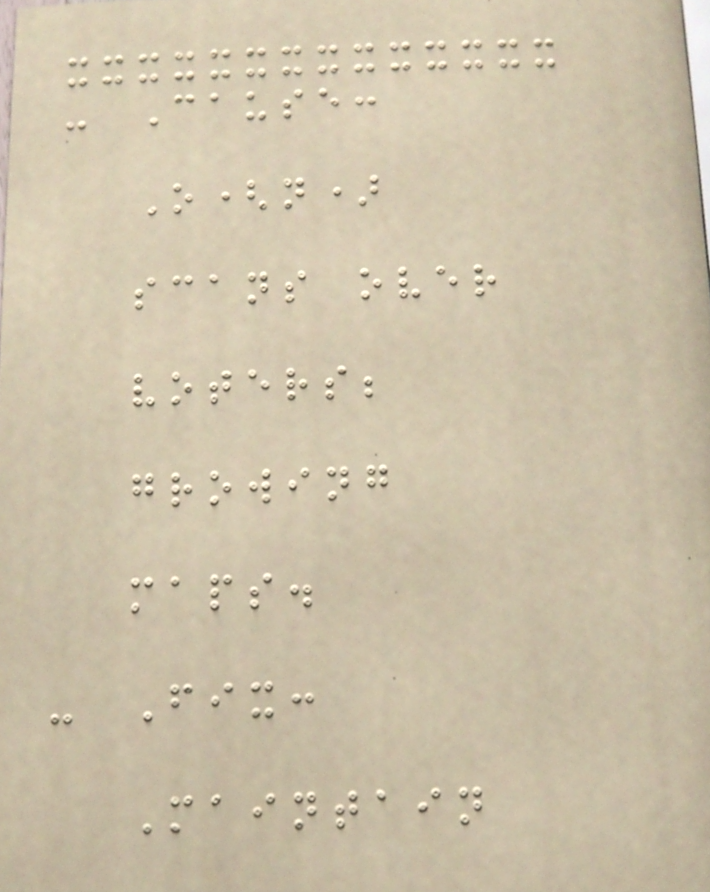- Cause:
O(n)
scans over
voters;
growing
maps.
- Fix:
Maintain
